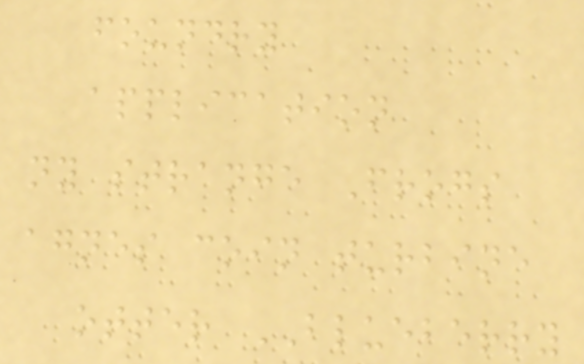foundry
application
ny strange Frogs
agnes coin turbine
otter BLUEBERRY
